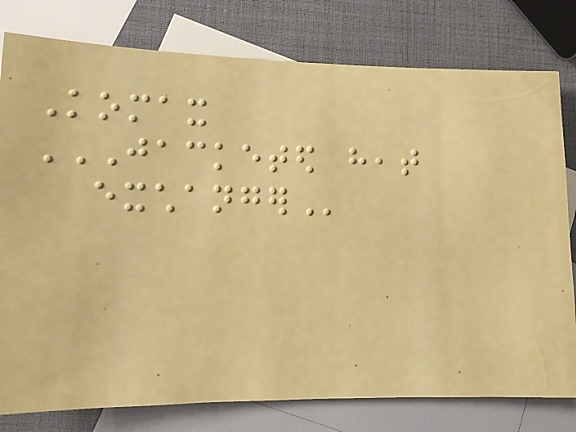Komax
JACKETED HEAT
EXCHANGER
